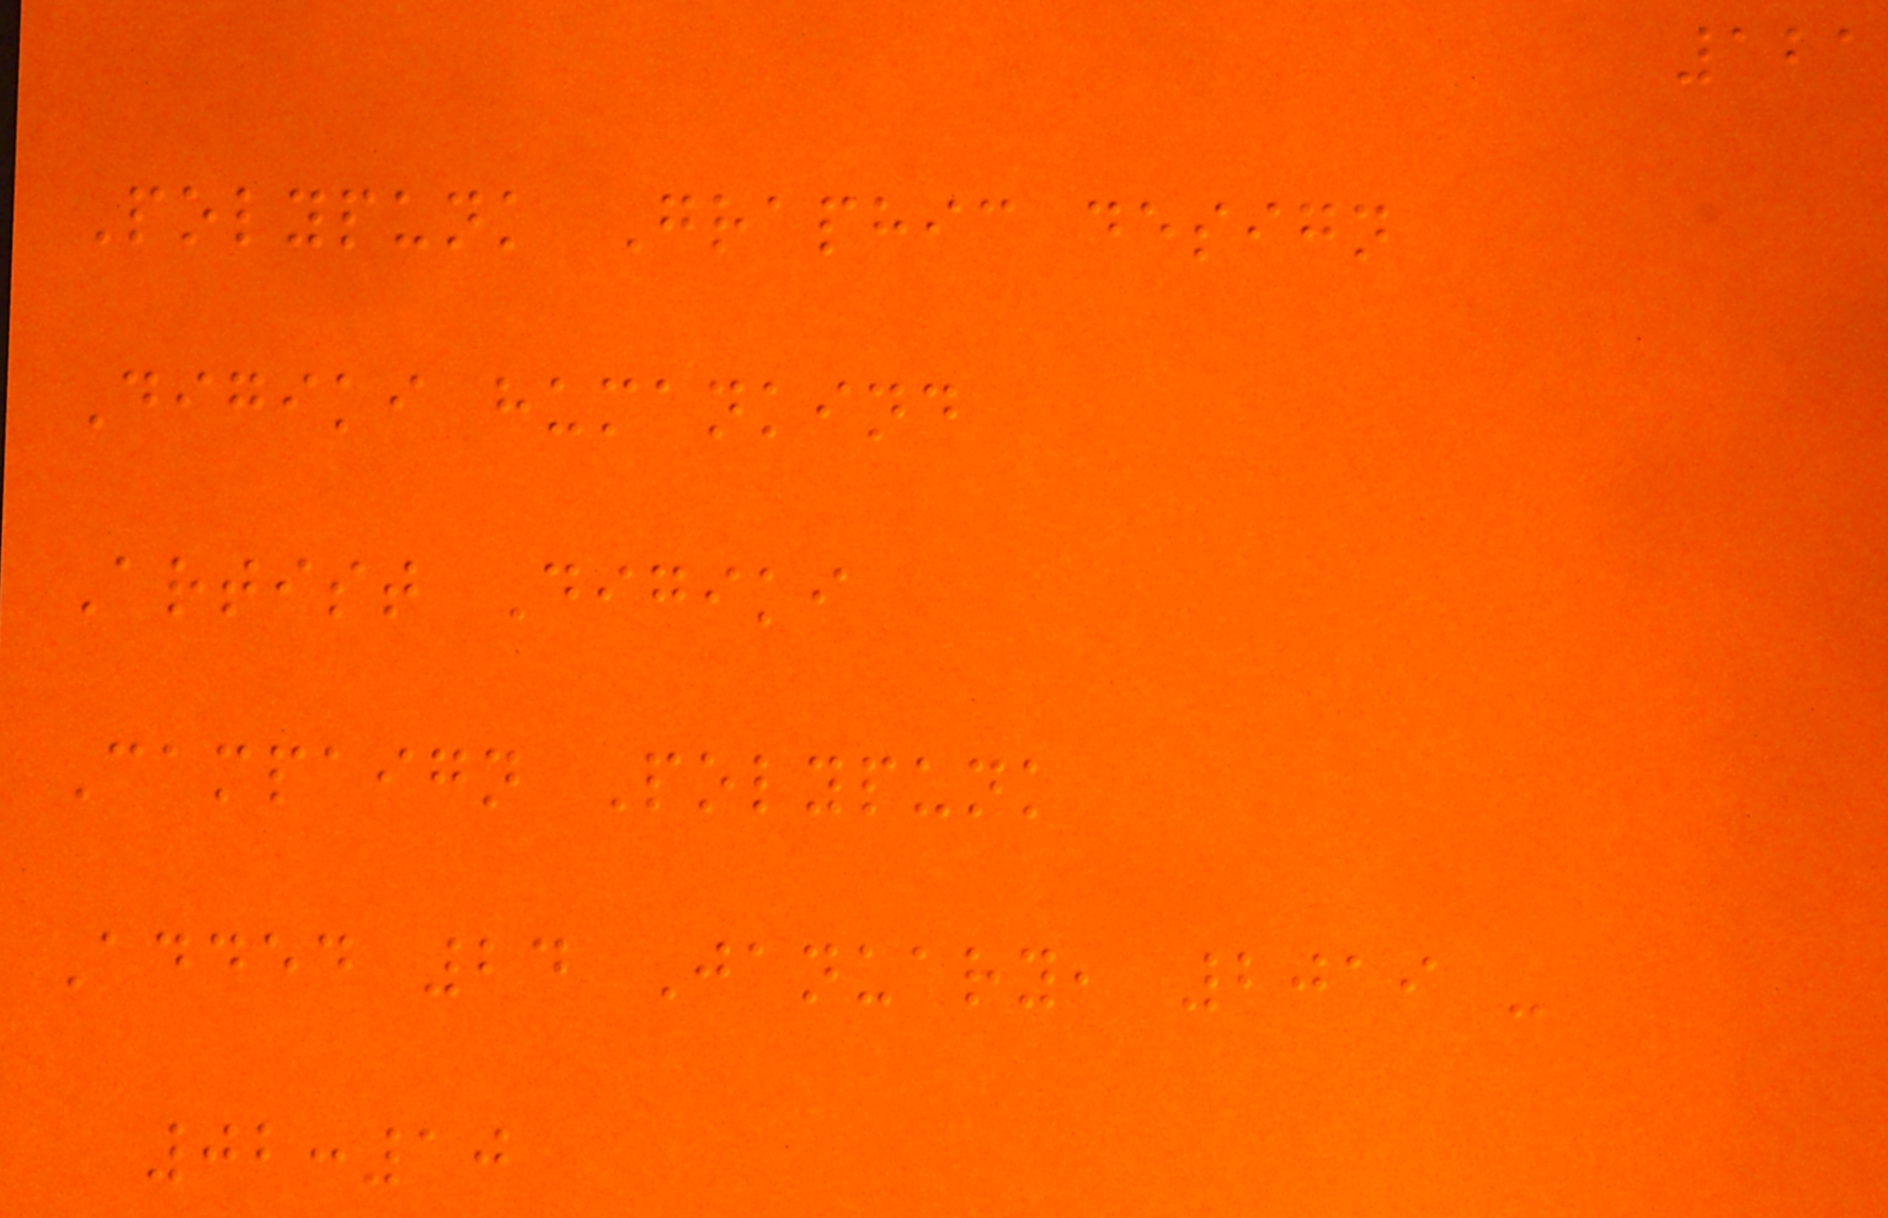121
Polypunk Graphic design
Digiki humankind
Artist Digiki
Campaign Polypunk
Added 24 January, 2019 -
02:10
